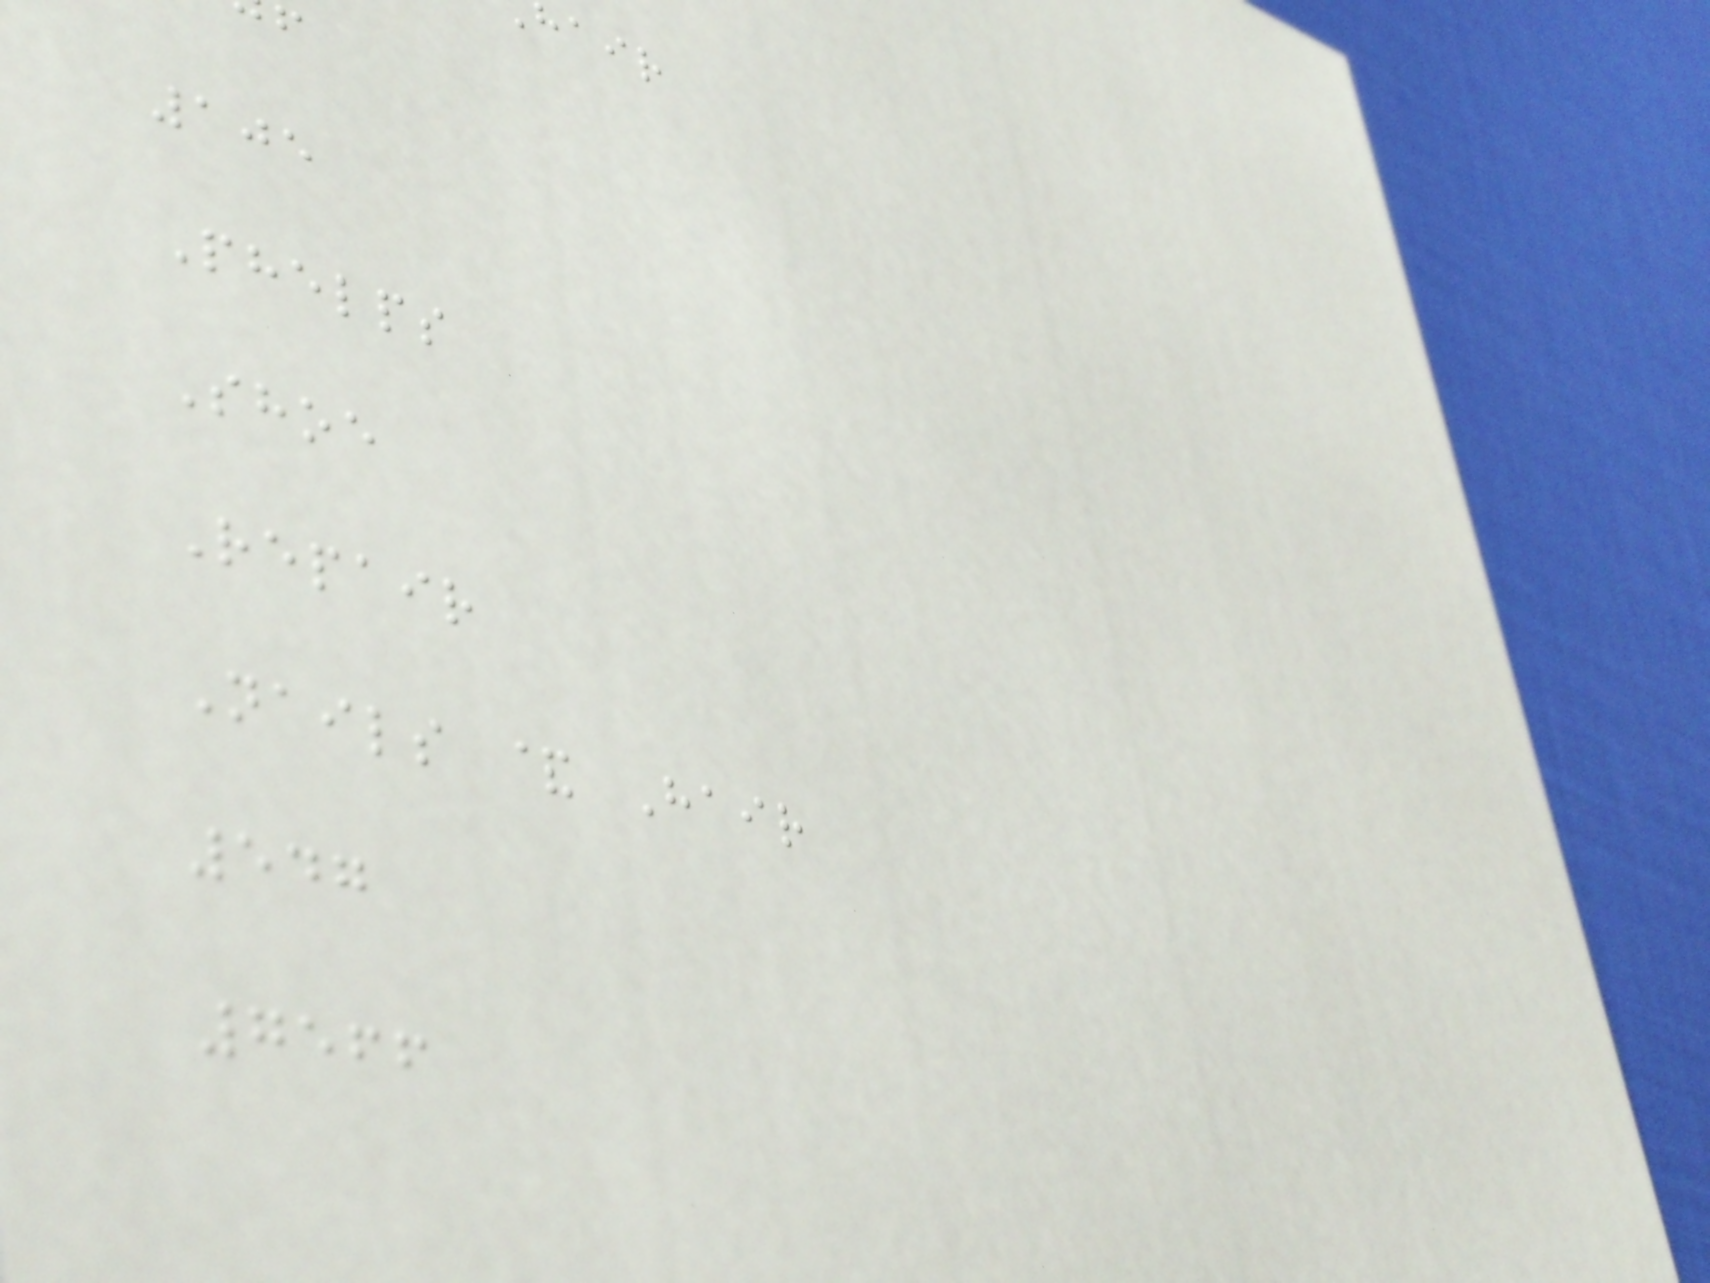hair
105
Phelps
Shoe
Repair
Nails & Hair
547
7566
